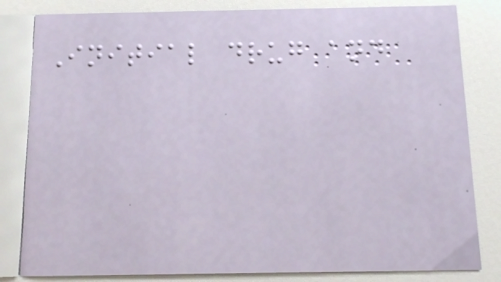Initial drug and
